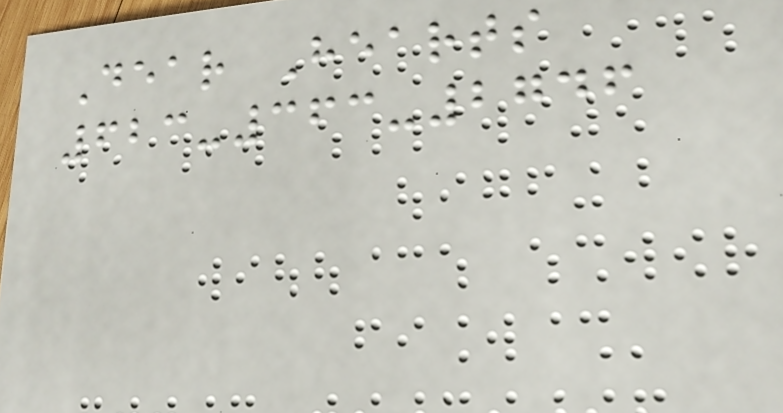Dear Hearts
623-363-2746
